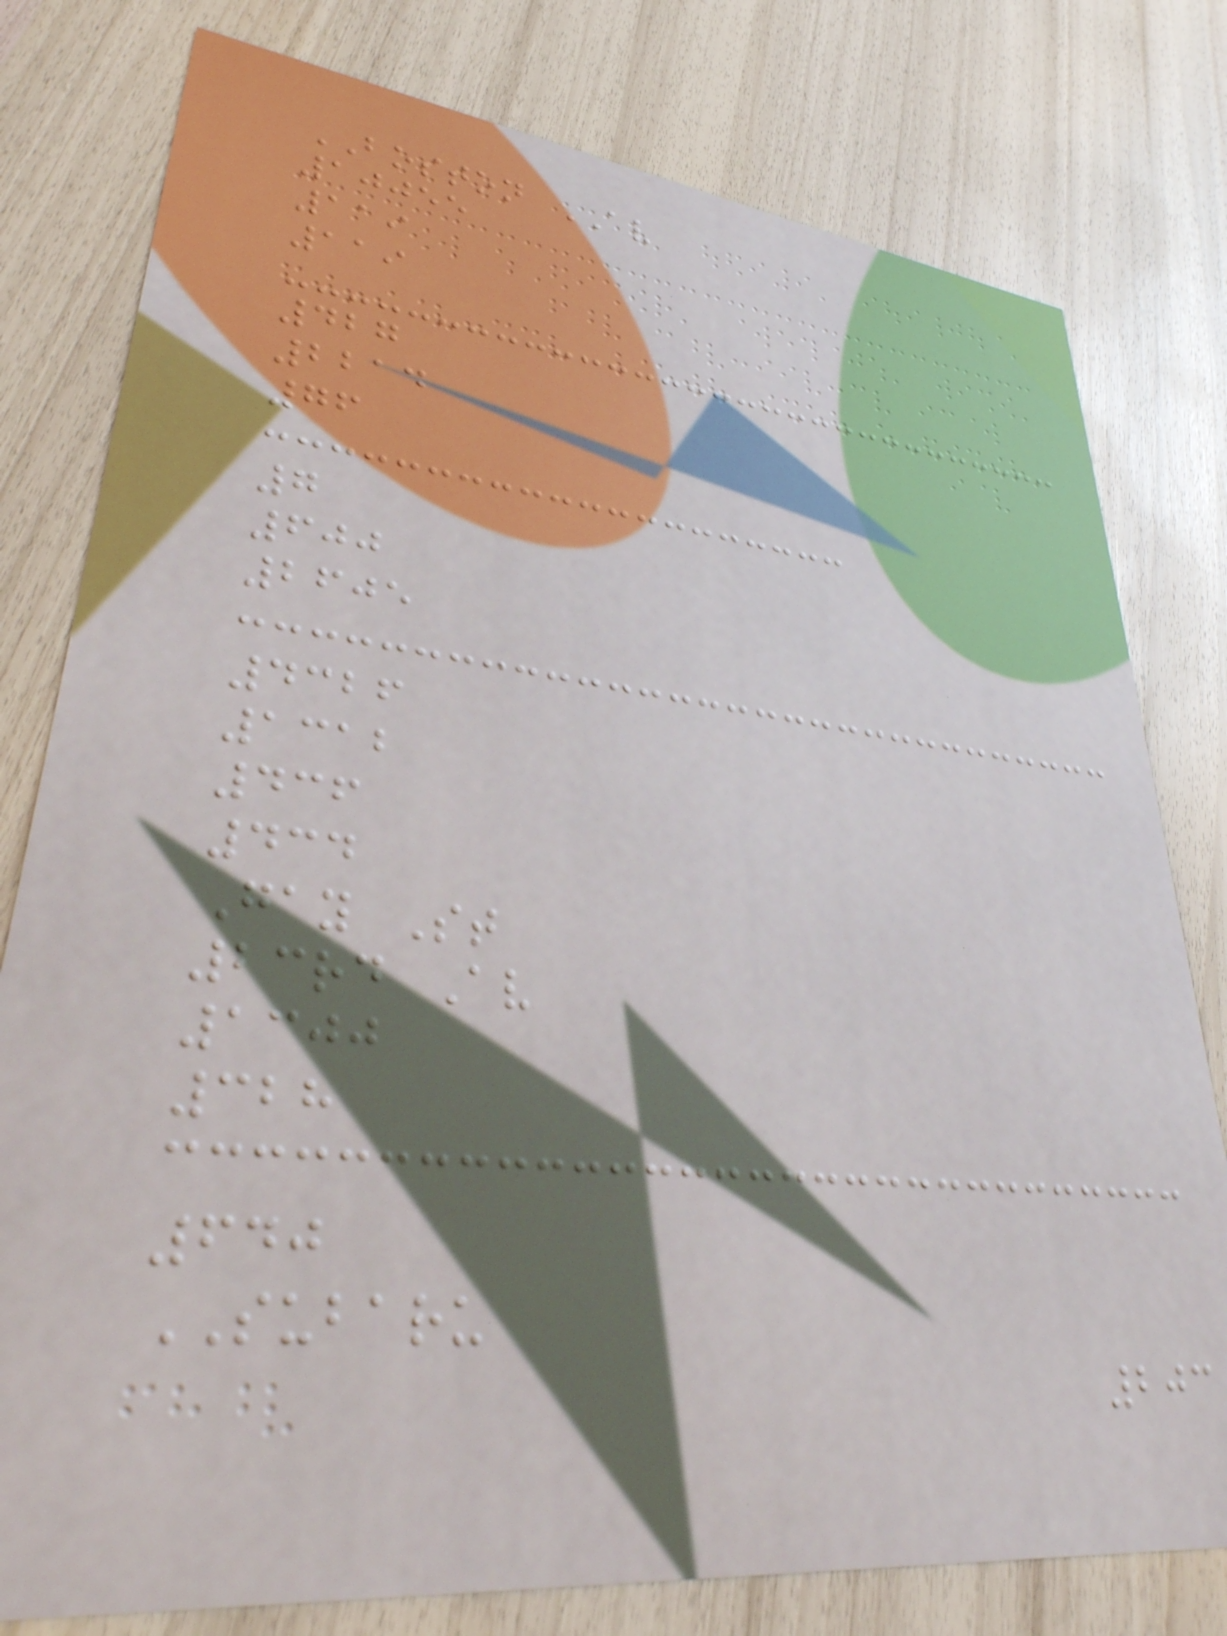BOSTON AV
10055
119
119
427
2214
76
7
600
2605
4326
1312
436
434
Gay St
23rd Av
1300
328
640
SUBARU
203
